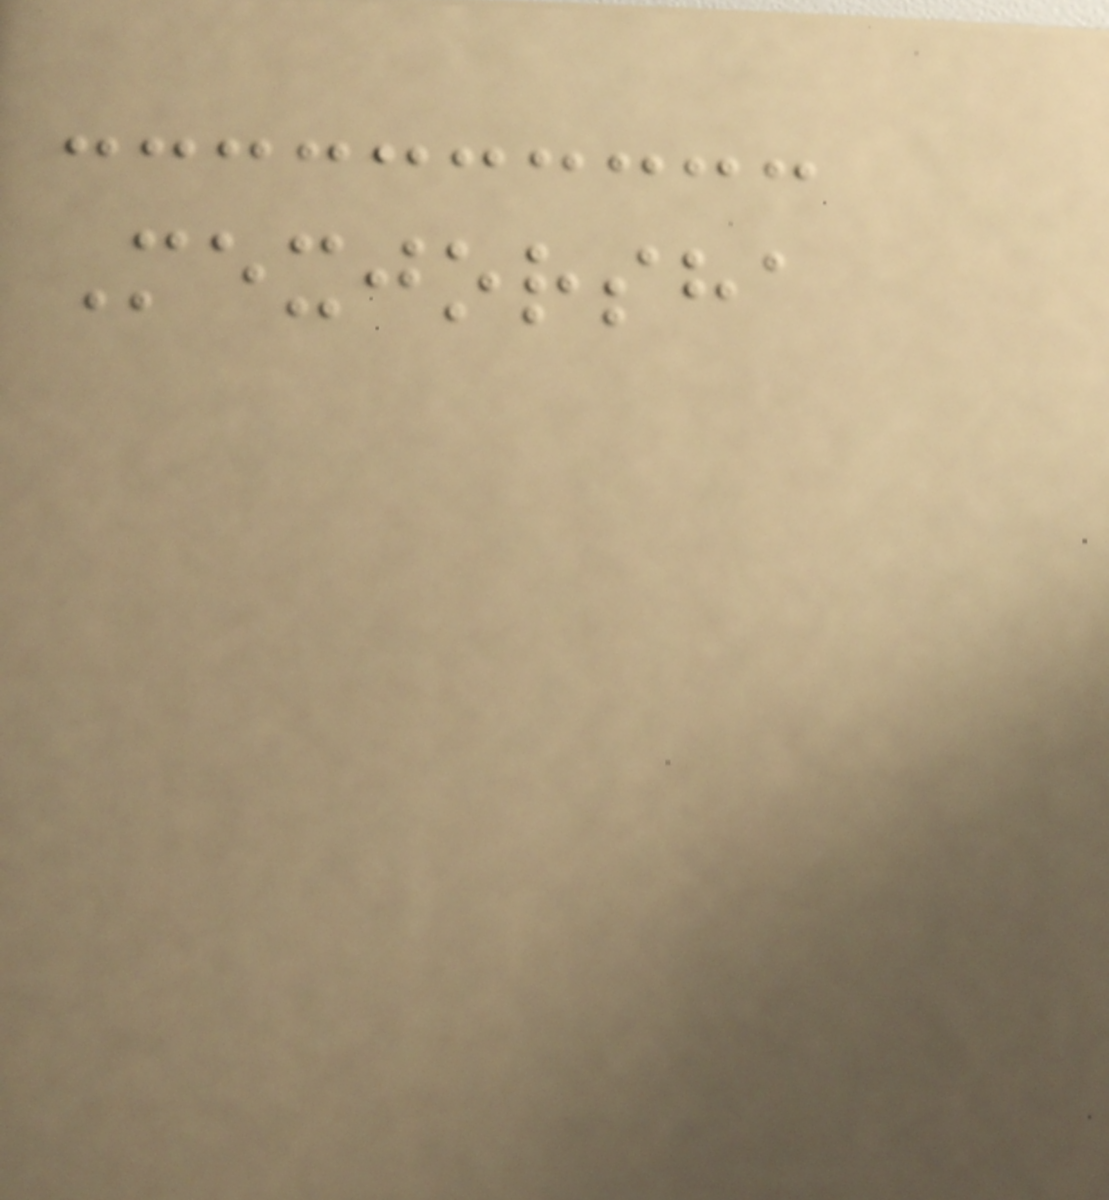Mexjorsha
